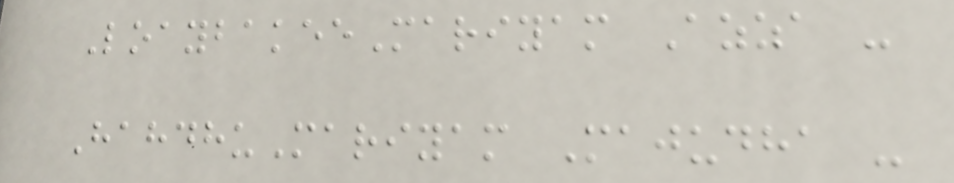LoaybakeeMariyam Azza -
HahdhuMariyam Majudha -
